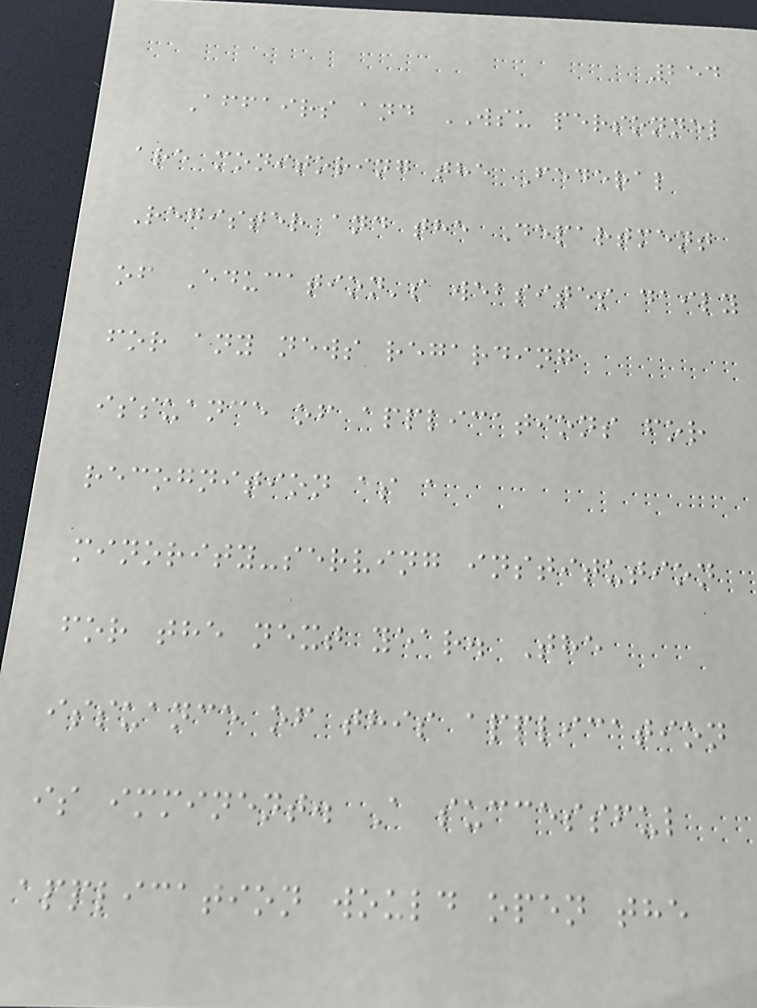254
Affairs and WSU personnel
are monitoring the Federal
Register and the Department
of Education's websites daily
for any news regarding
issuance of applications for
recognition as a
minority-serving institution
for the next year. The
issuance of this application
is imminent. A successful
application would open the
